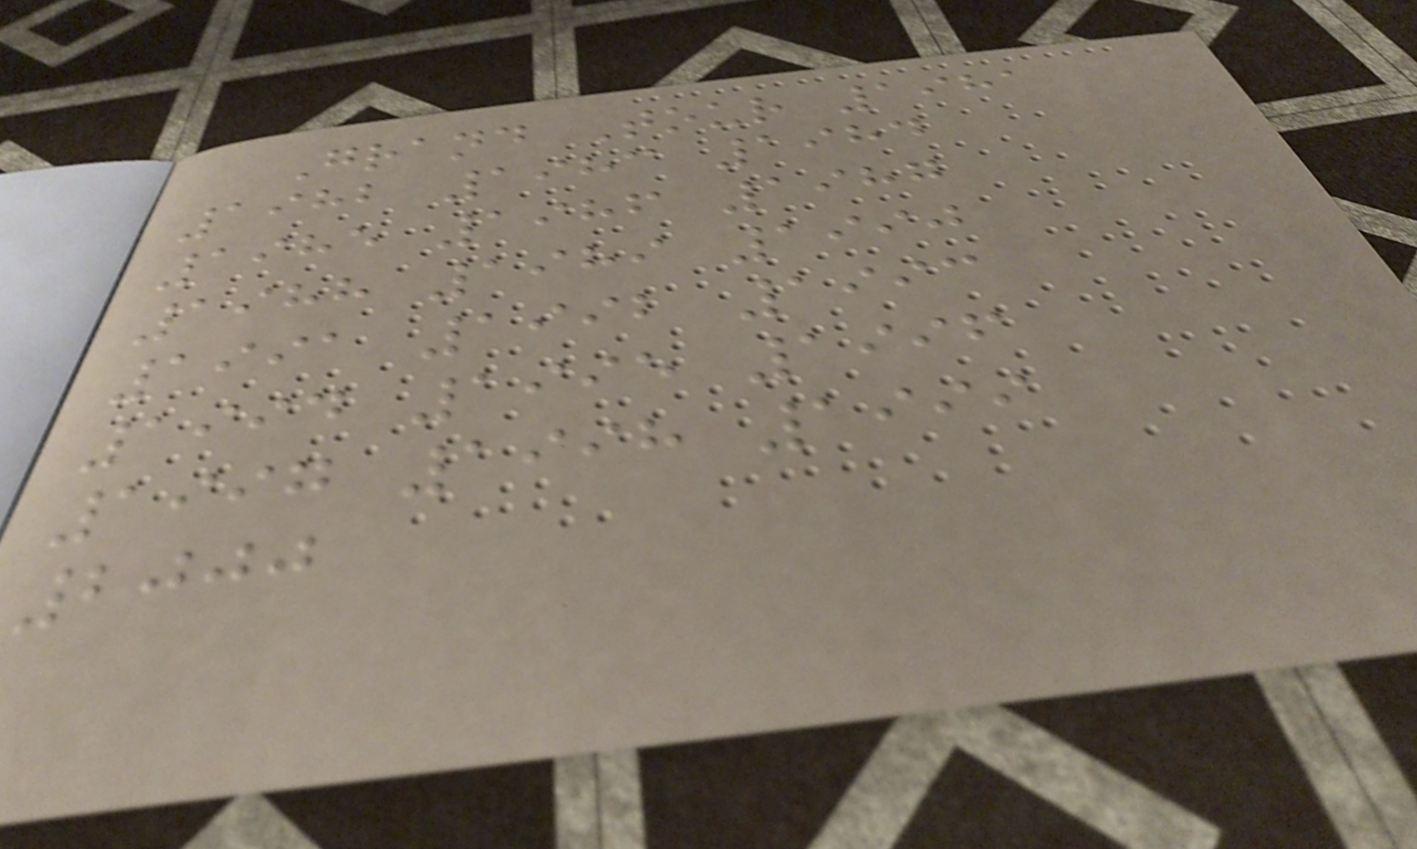Grand Tour 1981
1982 1983 1984
1985 1986 1987
1988 1989 1990
1991 1992 1993
1994 1995 1996
1997 1998 1999
2000
